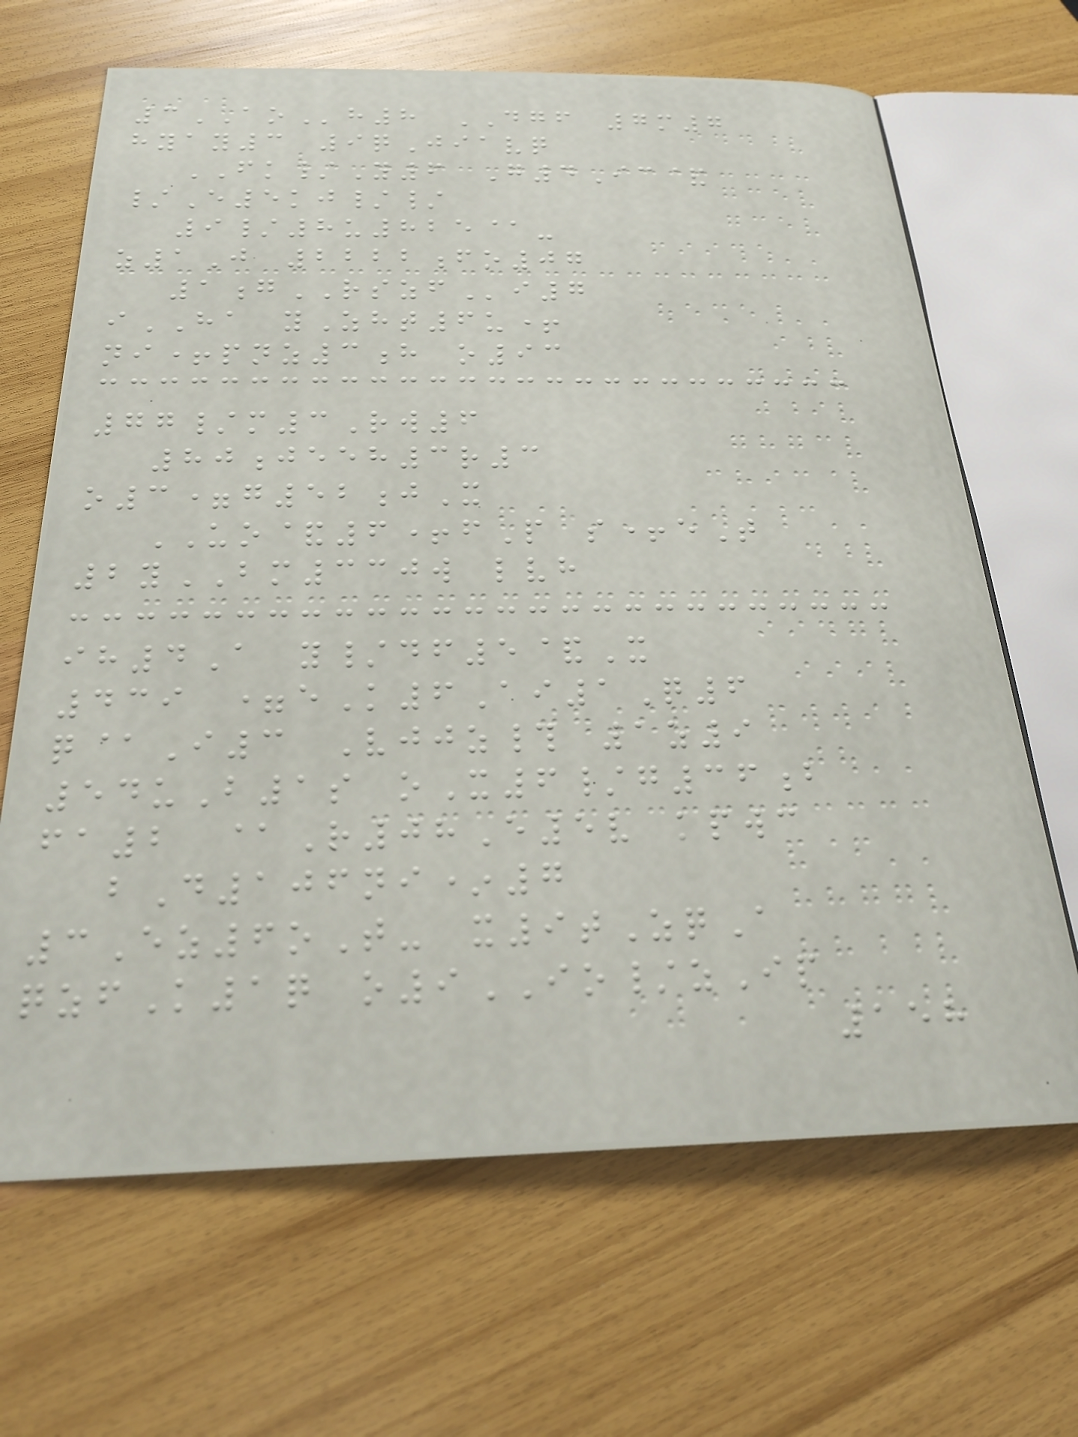3AOh8 DGF 7m7
hyay3 9qJiavq
FK/Y6 G4Ic&
/E5kj//
9/8u825@-
z1J 2222fo07
1gRSZFi7
iHA yZht6u+
ni+pnz3h o93
77/m3Rw6
80jeeh3r3
o3=g52jX
UO&6+fP s+eT
2yBM330w lvh
ih4A y/df5&X
439 =eK6Ai1Q6
q@I3 Vjjz# 1z9
54uB1s oX6/g36b
fa2 @R08E5v kpwc
bD106ni*7
3Ez6oT- x9tZqA
qzfK1q o9IO/zIp
158
